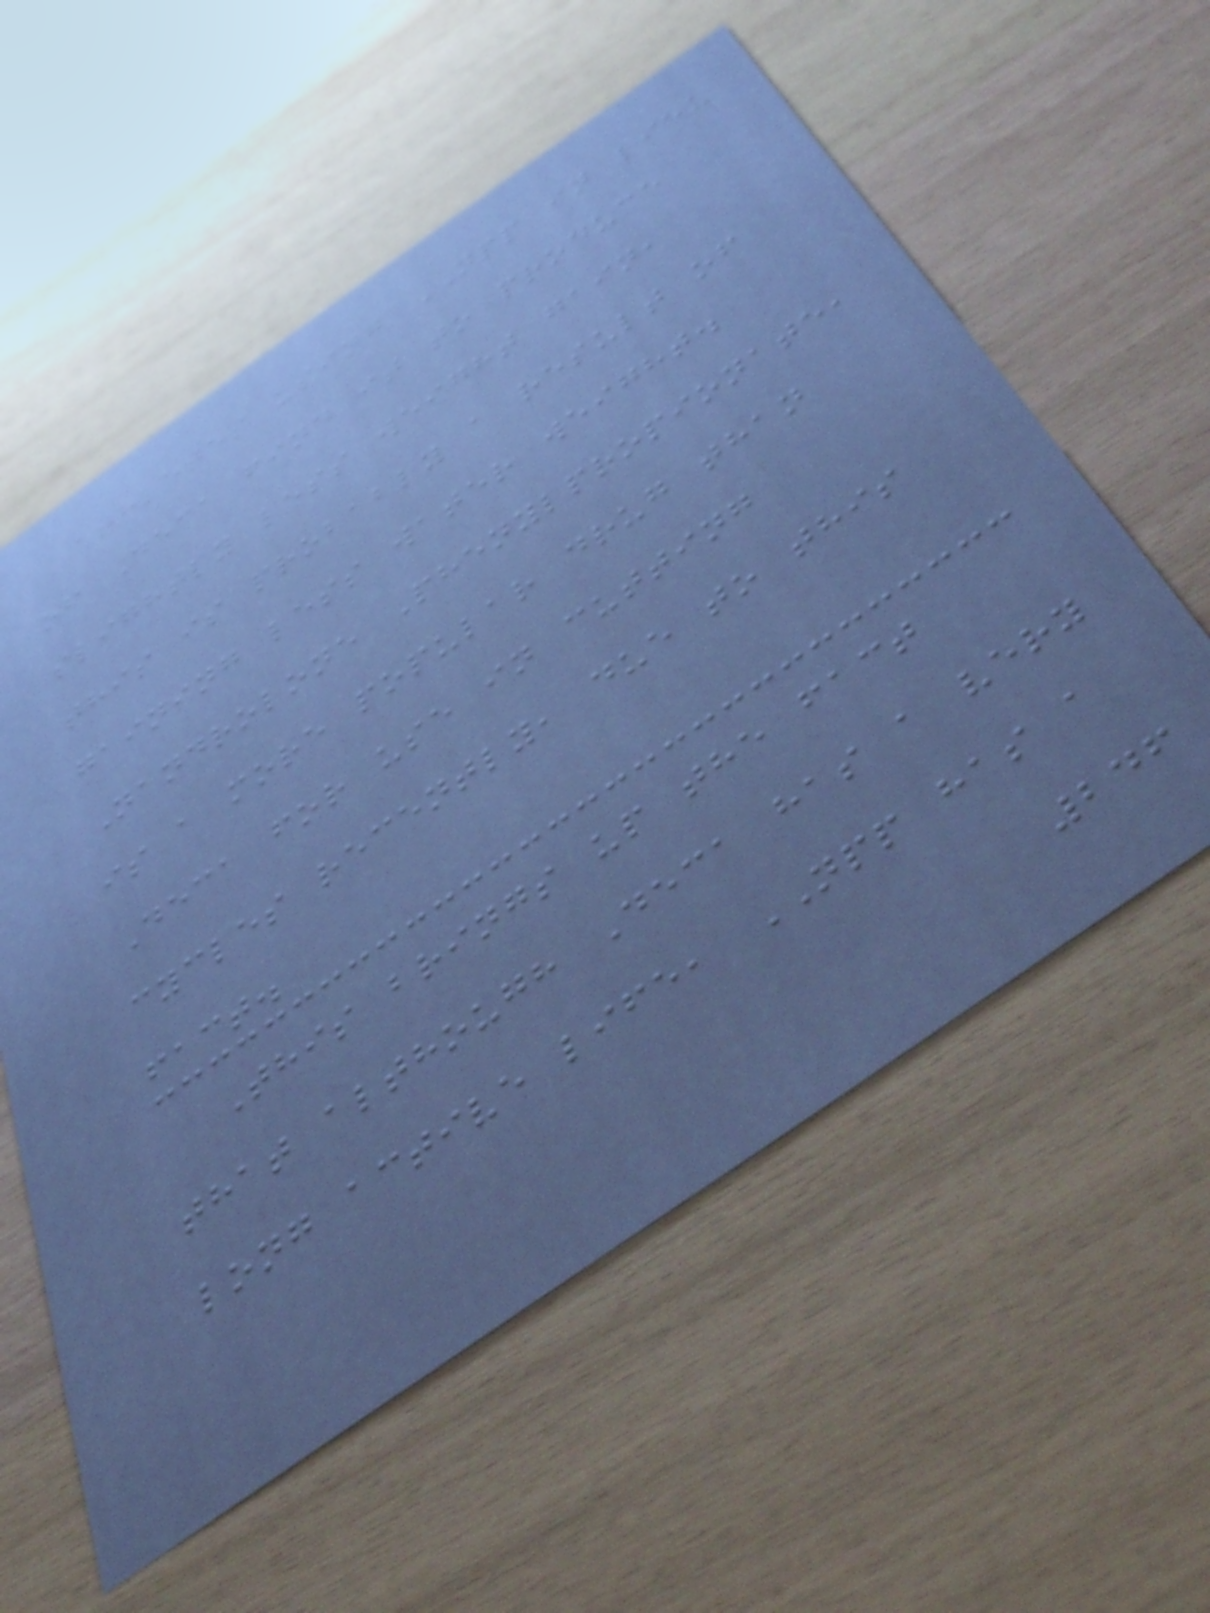athletes using NPP in lieu
of Deca find it to produce
slightly less weight gain,
this is probably a result of
gaining less water weight.
Nandrolone Phenylpropionate,
is a more popular drug than
Deca for use in cutting
cycles recently, due to this
fact.
This brings up the fact
that although Deca has a very
long active life, NPP has a
246
